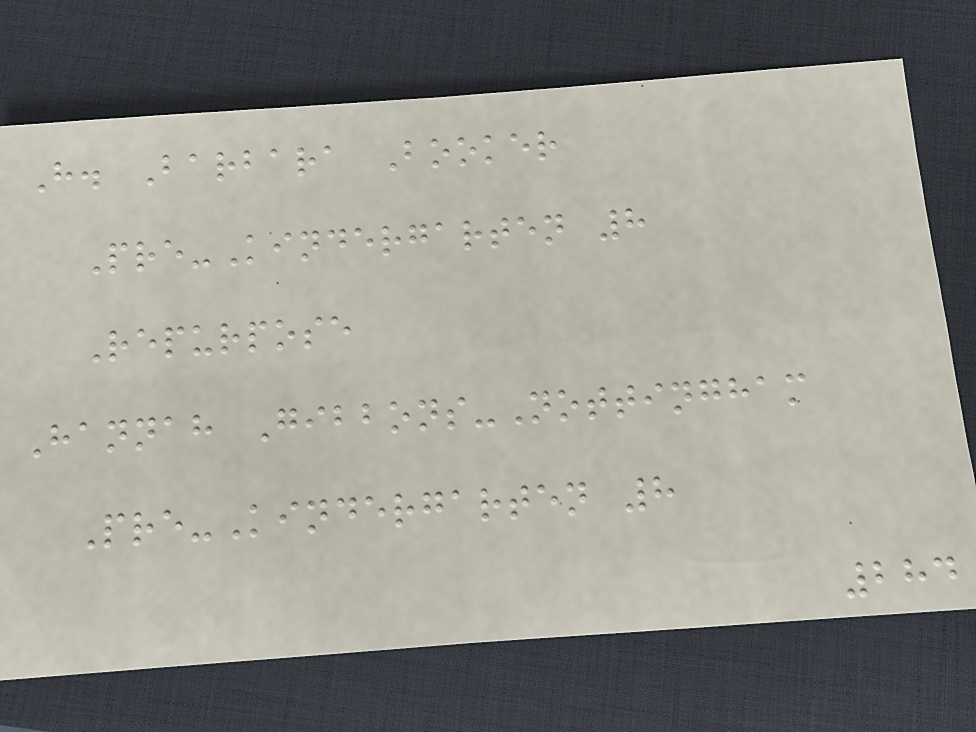H. Barbara Booker
Pre-Kindergarten 8
Repurpose
Hannah Gibbons-Nottingham
Pre-Kindergarten 8
284
